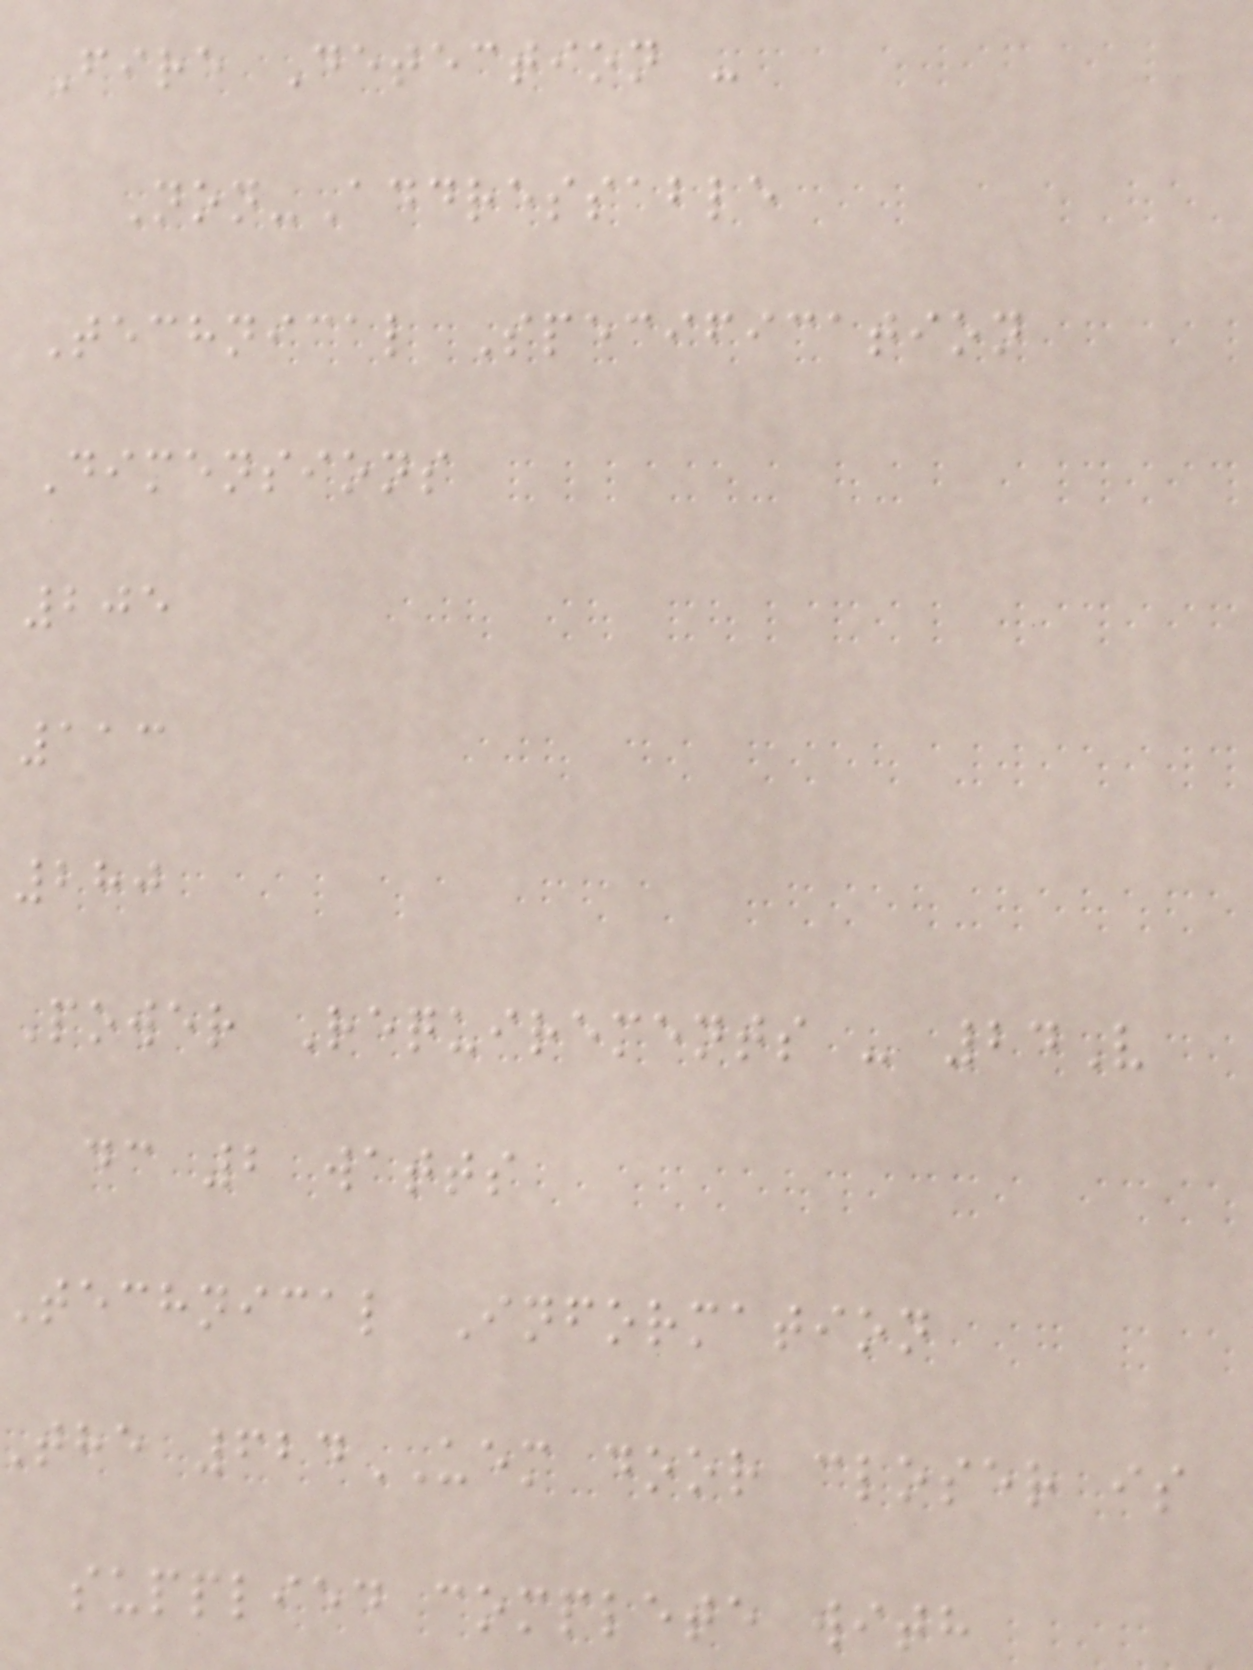Fire Detection -
Non-Addressable
Technical Specification
Dimensions
205
113
280
Power Requirements - 24V
dc 2 watts
technical Information
the 624UEM door closer is
supplied complete with
